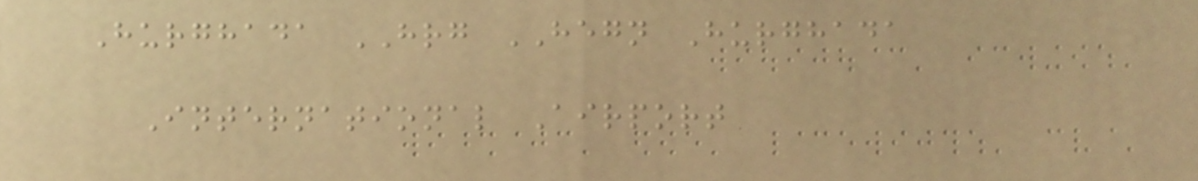Hurghada HRG HEGN Hurghada
International Airport
